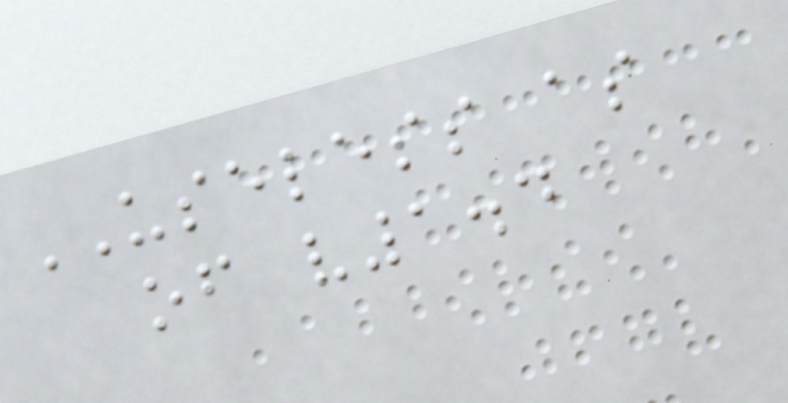USELESS as
of v1.4
